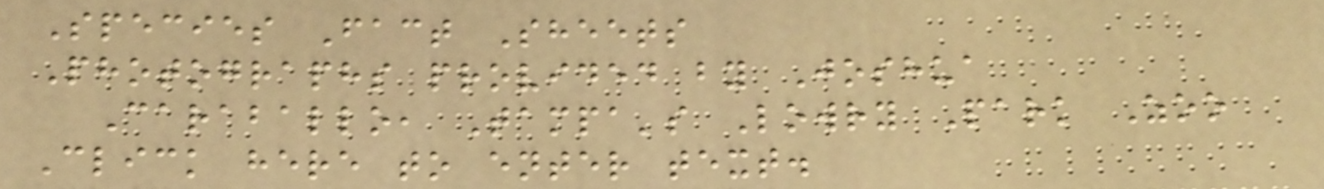Species Fact Sheets
Photographs provided by Joshua
Caraballo, Tampa's Lowry Park Zoo
Click here to enter text.
